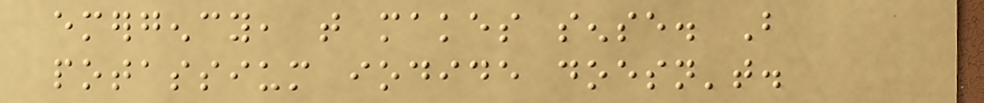emergency, that makes sense. But
potassium iodide doesn't.
